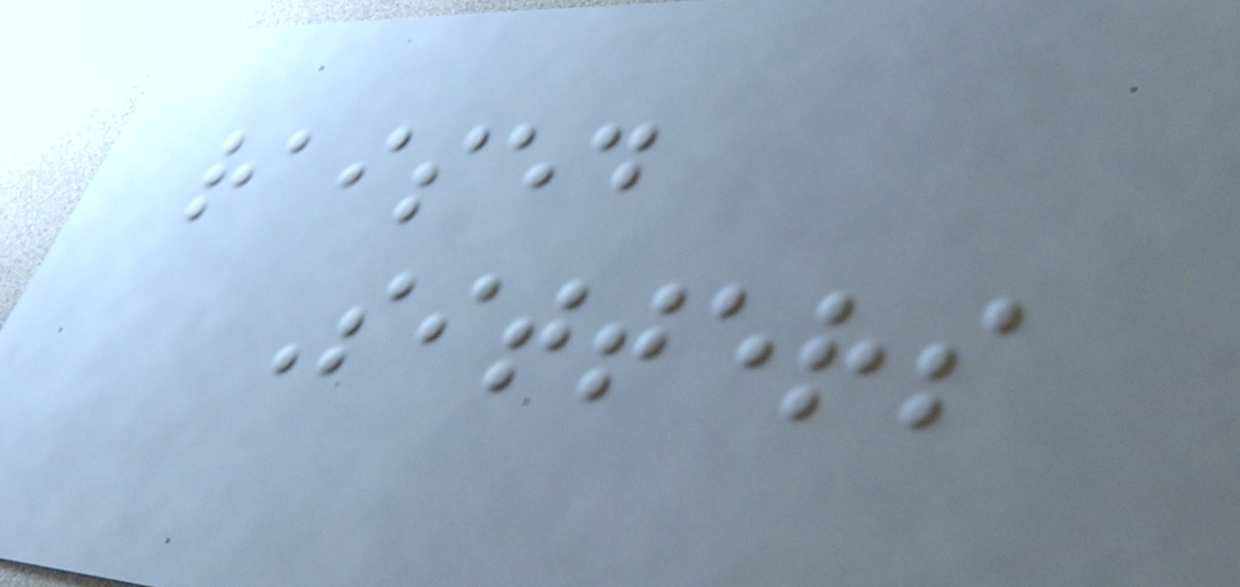raised
Sitters
